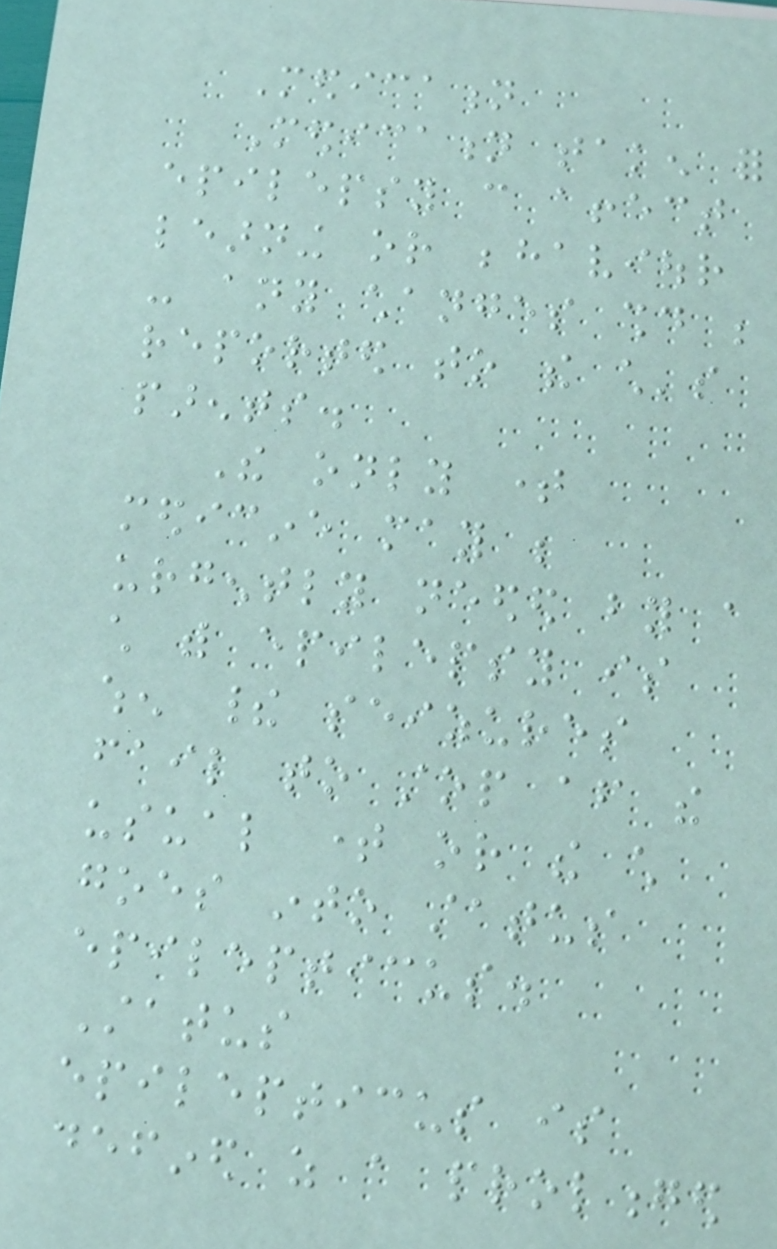Medication
Medication taken for
epilepsy can affect
learning or behaviour
- any changes should be
reported to the child's
parents.
The only time
medicine may be
urgently needed by a
child with epilepsy is
when their seizures
fail to stop after the
usual time or the child
goes into status
epilepticus.
Status
epilepticus is
defined as a prolonged
